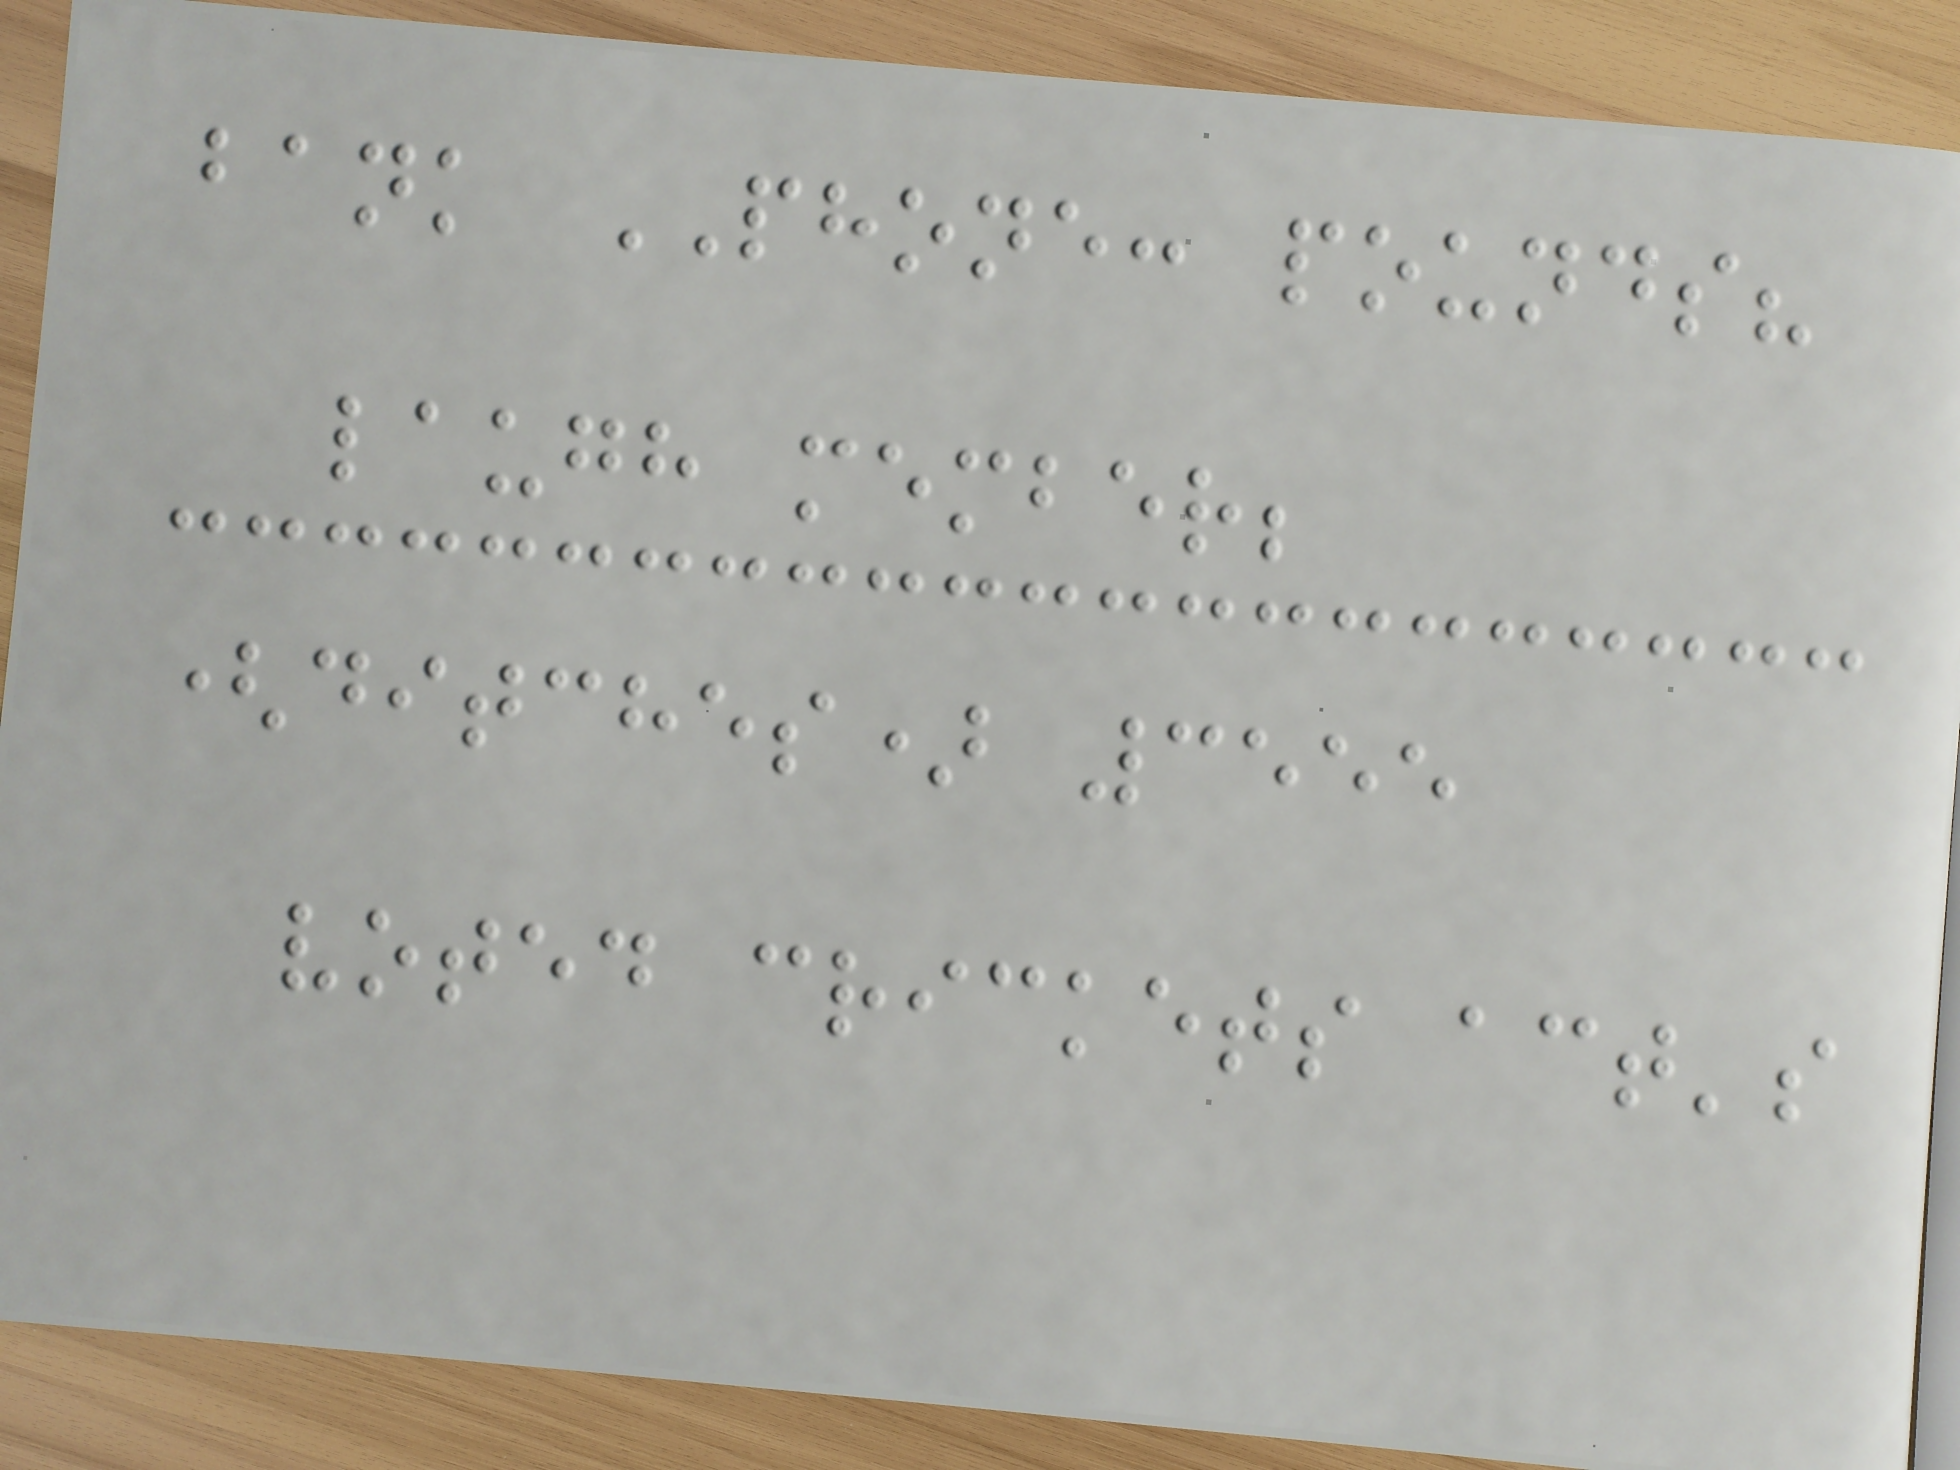bank PHONE: pounds?
laugh member;
(ditches) 3555
voted crickets act's
